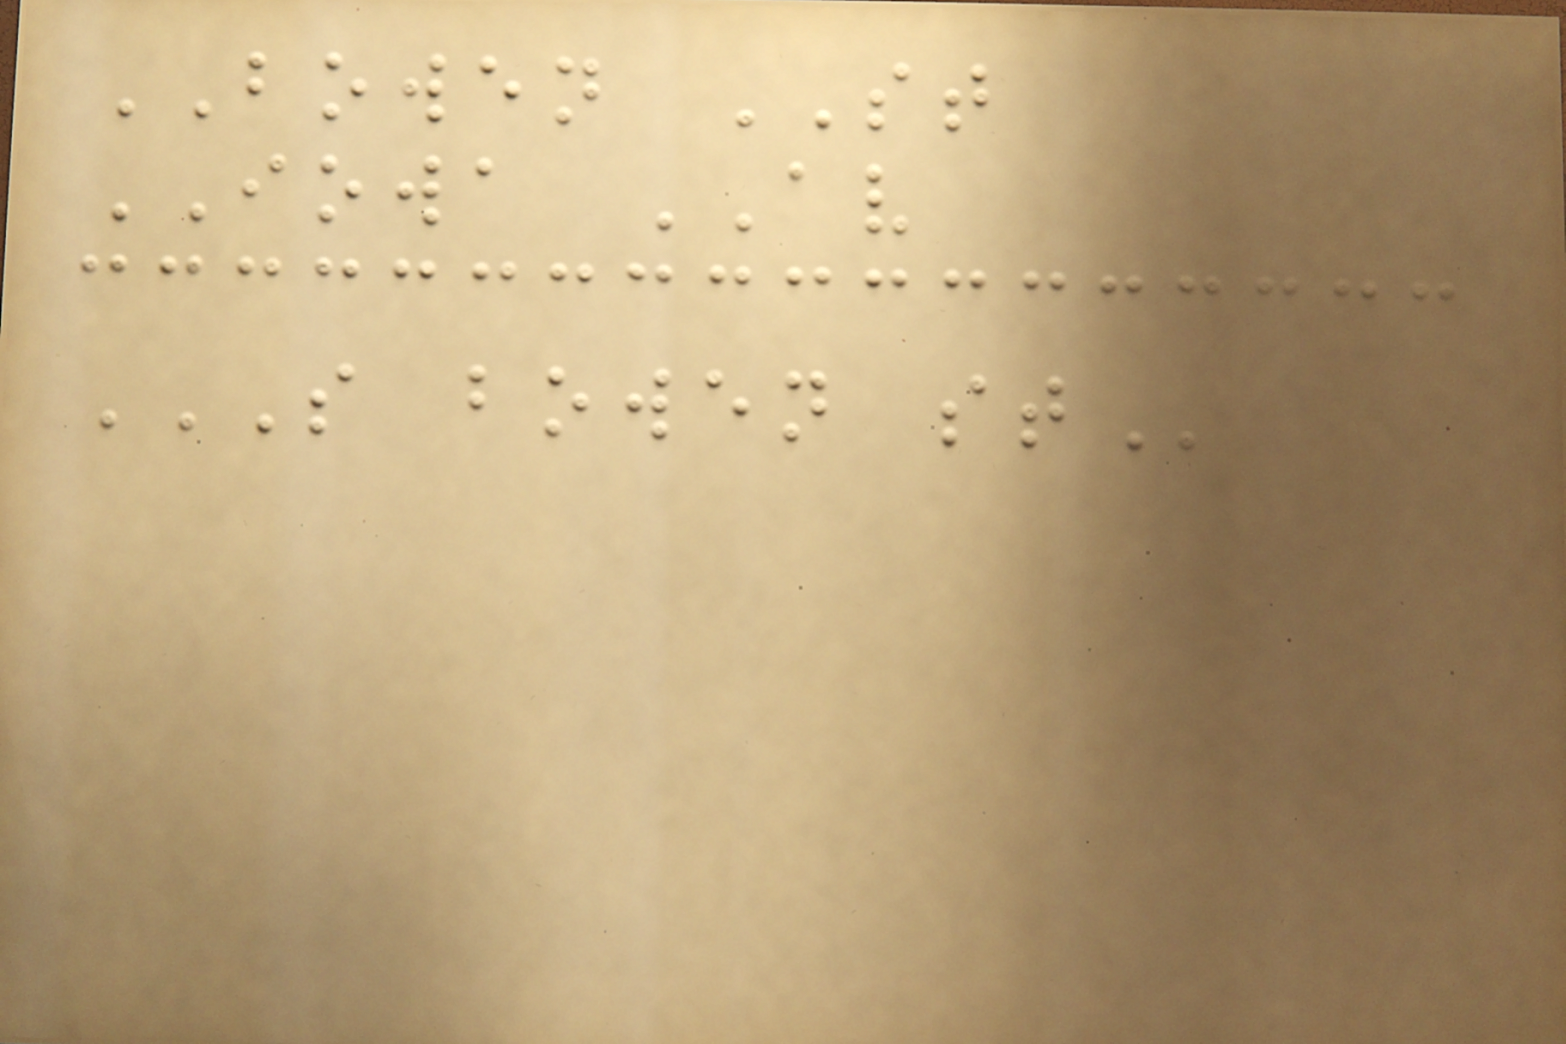BOWEN ST
IOWA AV
S BOWEN ST
